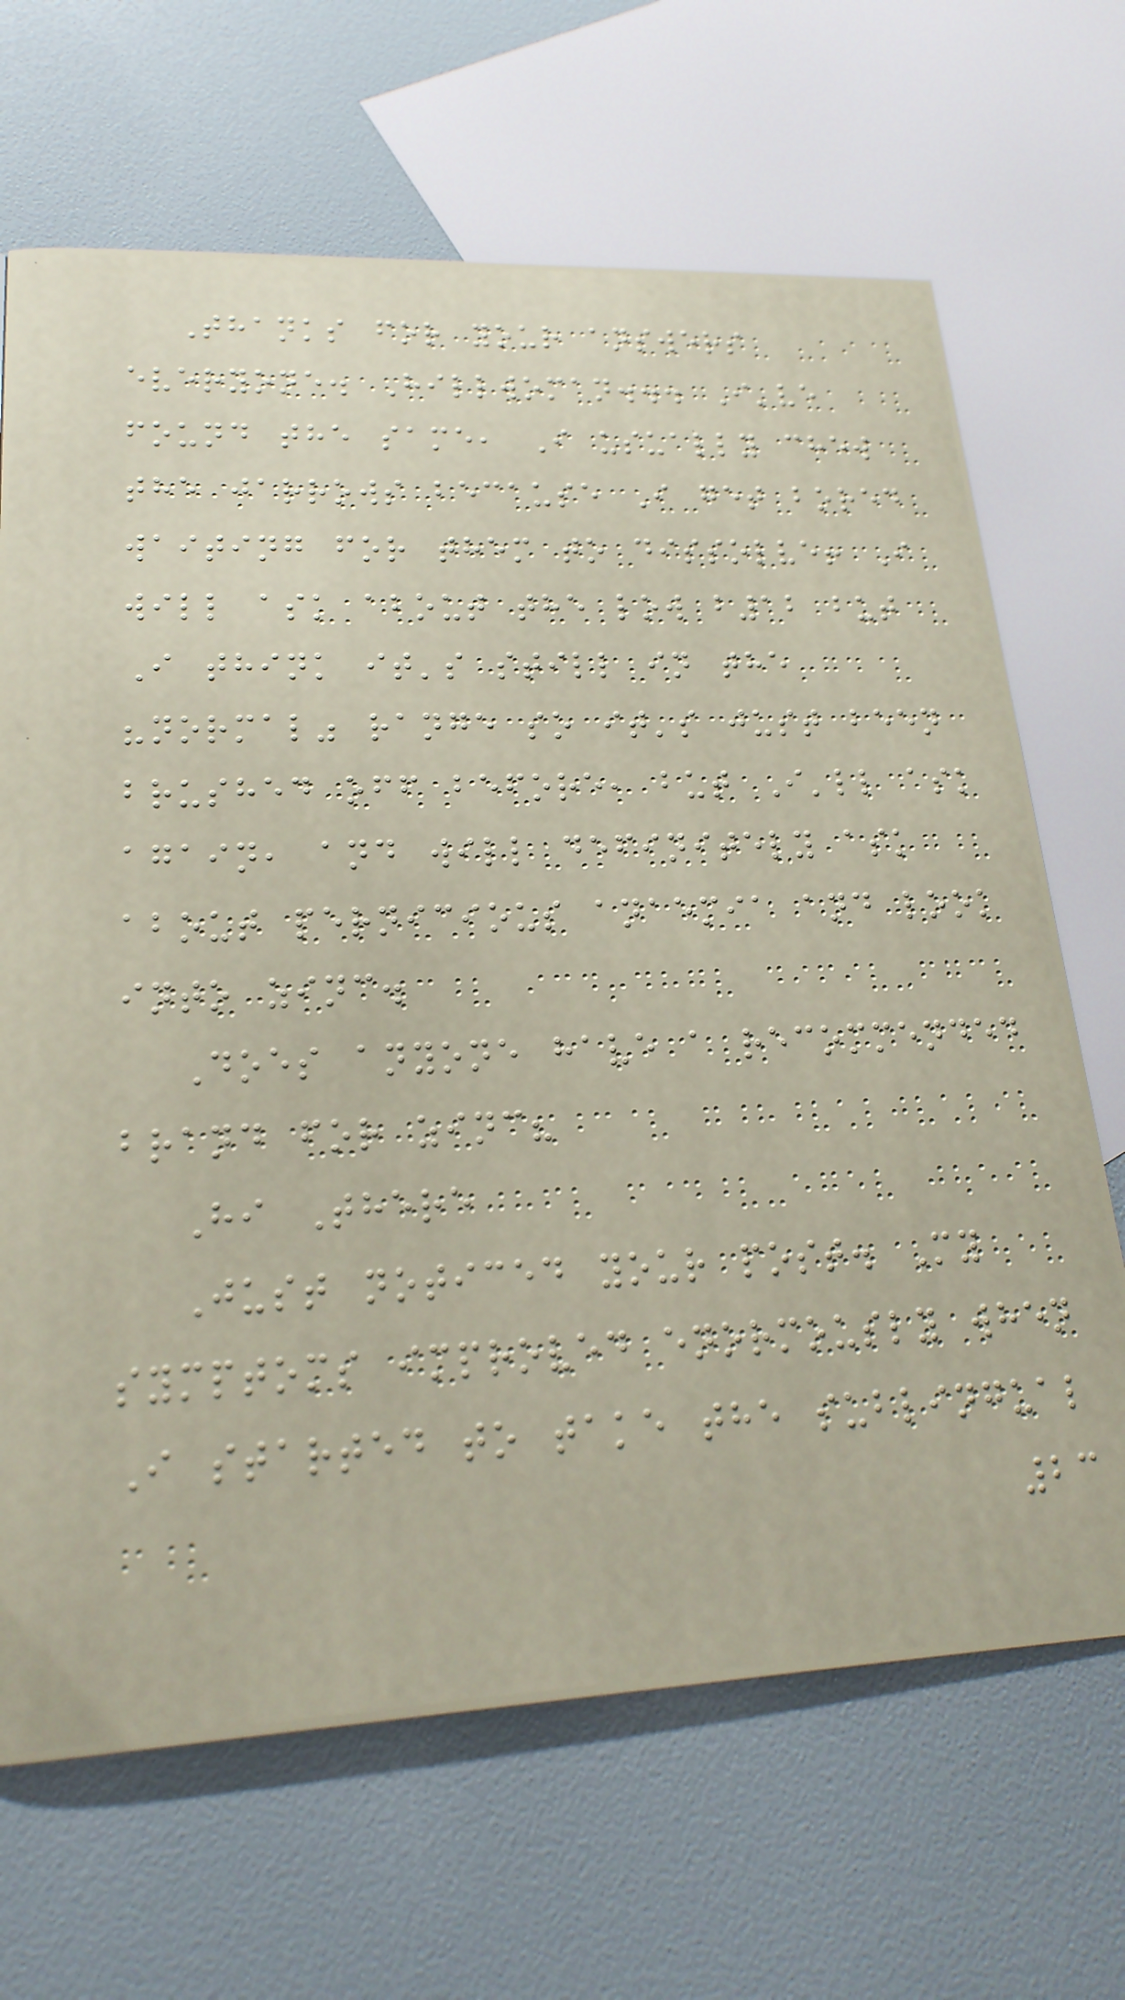Thanks for your answers
everyone. Hillwoman... I've
found the same, I usually chew
the jarrows because I get bored
waiting for them to dissolve! I
will ask about the low b12 but
I think it's still in the
"normal" range so it's just been
brushed off before, but I'll ask
again, and will definitely ask
about pernicious anaemia and look
into zinc.
Does anyone have a recommended
brand for zinc?
Hi There
Just noticed your post. My
symptoms improved enormously when
I started to take the sublingual
23
